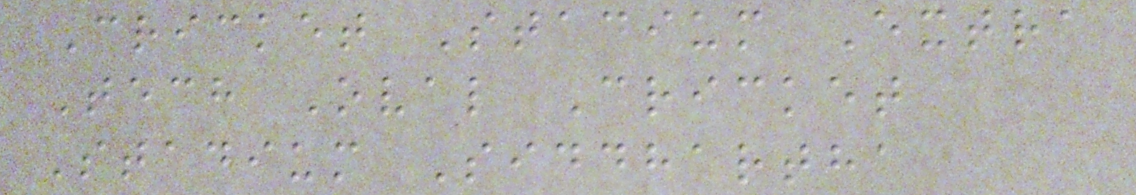Cricket Stadium Extra
Tech Oval Cricket
Stadium Siddhartha
